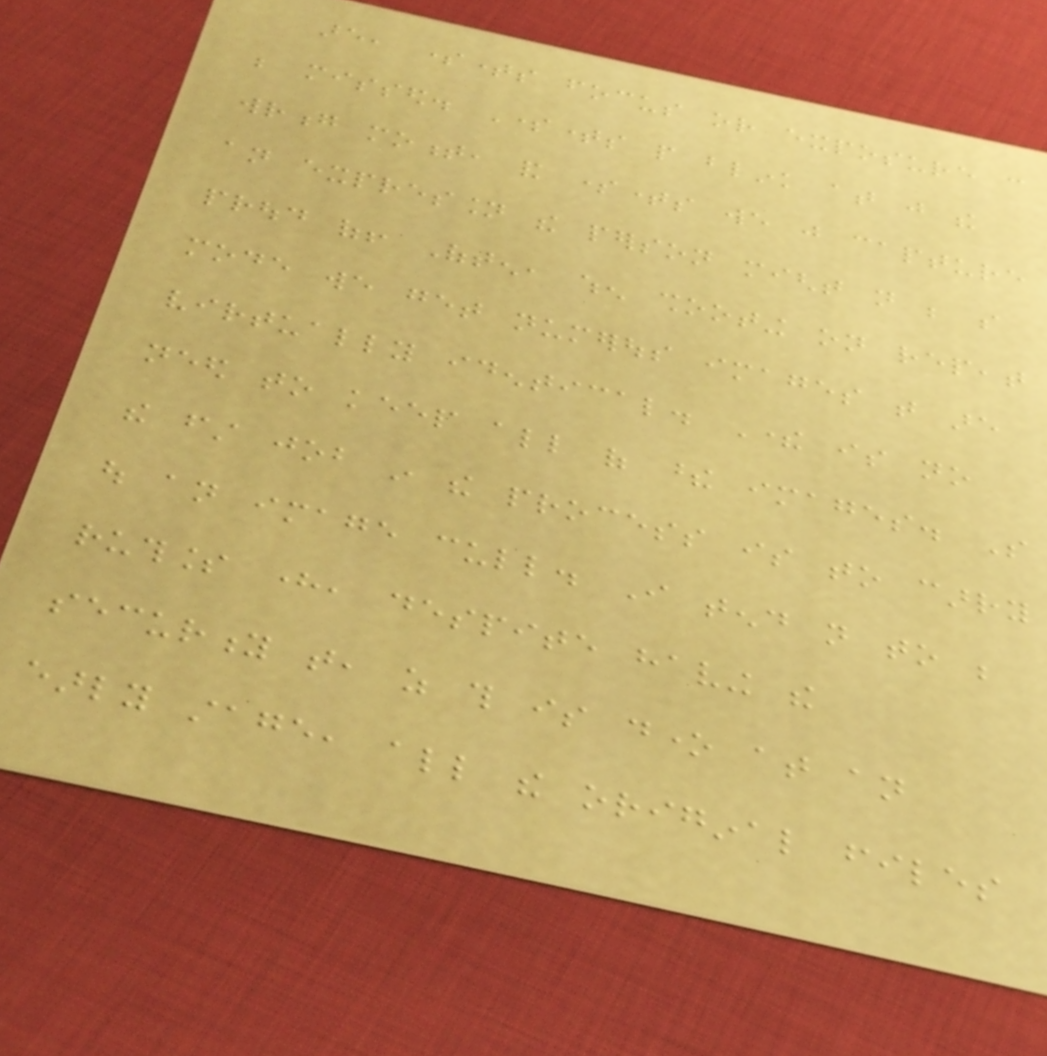are, sometimes focus or exposure can
be missed. Sometimes people blink at just the
wrong moment, and sometimes we just capture
an expression the person might not be so
proud of! Often, when shooting on repeat
mode we get numerous images that are
virtually identical. There is no
need to keep all of these images. So
the first job in the process is to carry
out an image cull. I tend not to be
ruthless here, despite having the
security that, as this is done at an
early stage, all the original files
